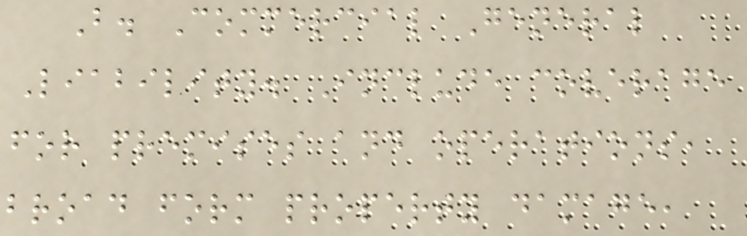B. Commercial General
Liability. Include coverage
for premises and operations,
broad form property damage,
